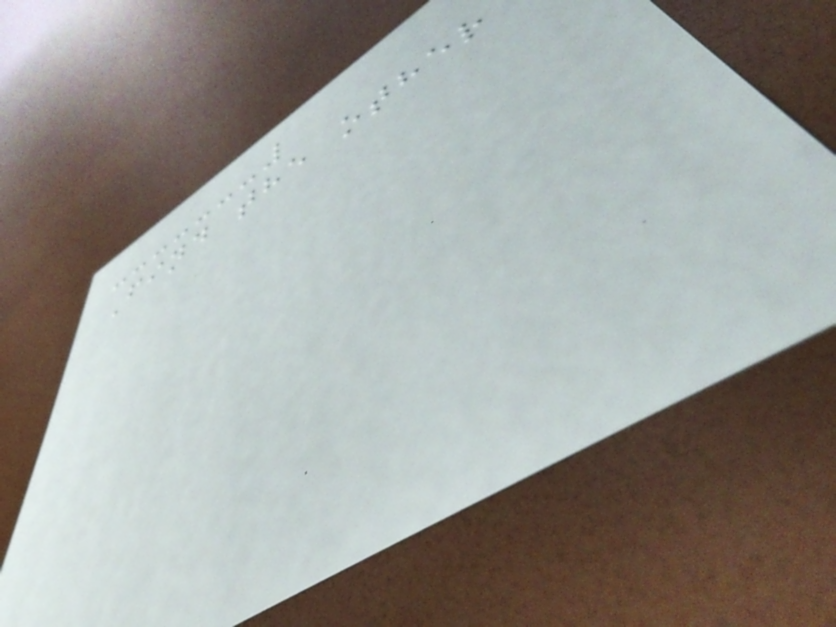Find the other
